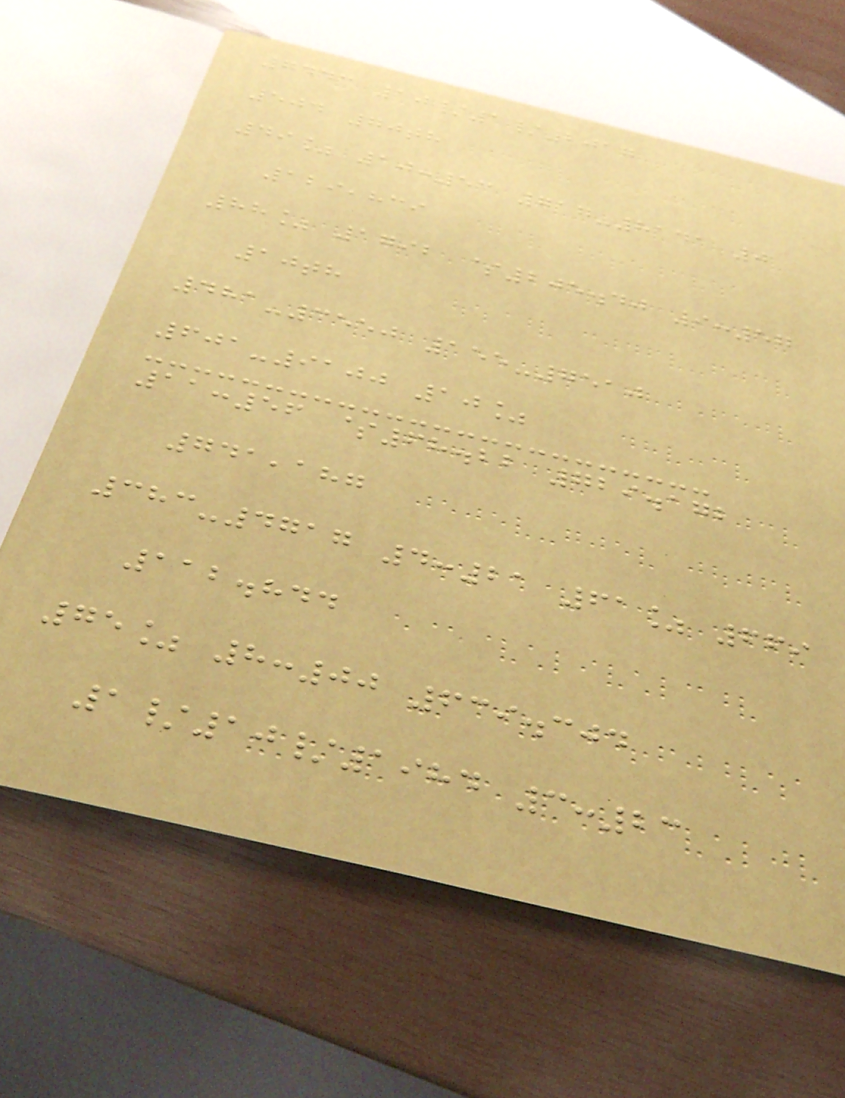7443 10/1/2017
504 70th
49% 10:53 717-8141 0
129,839
88% 1792 $205.40 9:57
10th
481-3550 155-7510
601-9100 10%
11:56 $68.22 729.172
741,187
383-4717 4:21 61% 669
112.844
75% 8:00 639.304
1/10/1984 3:23
